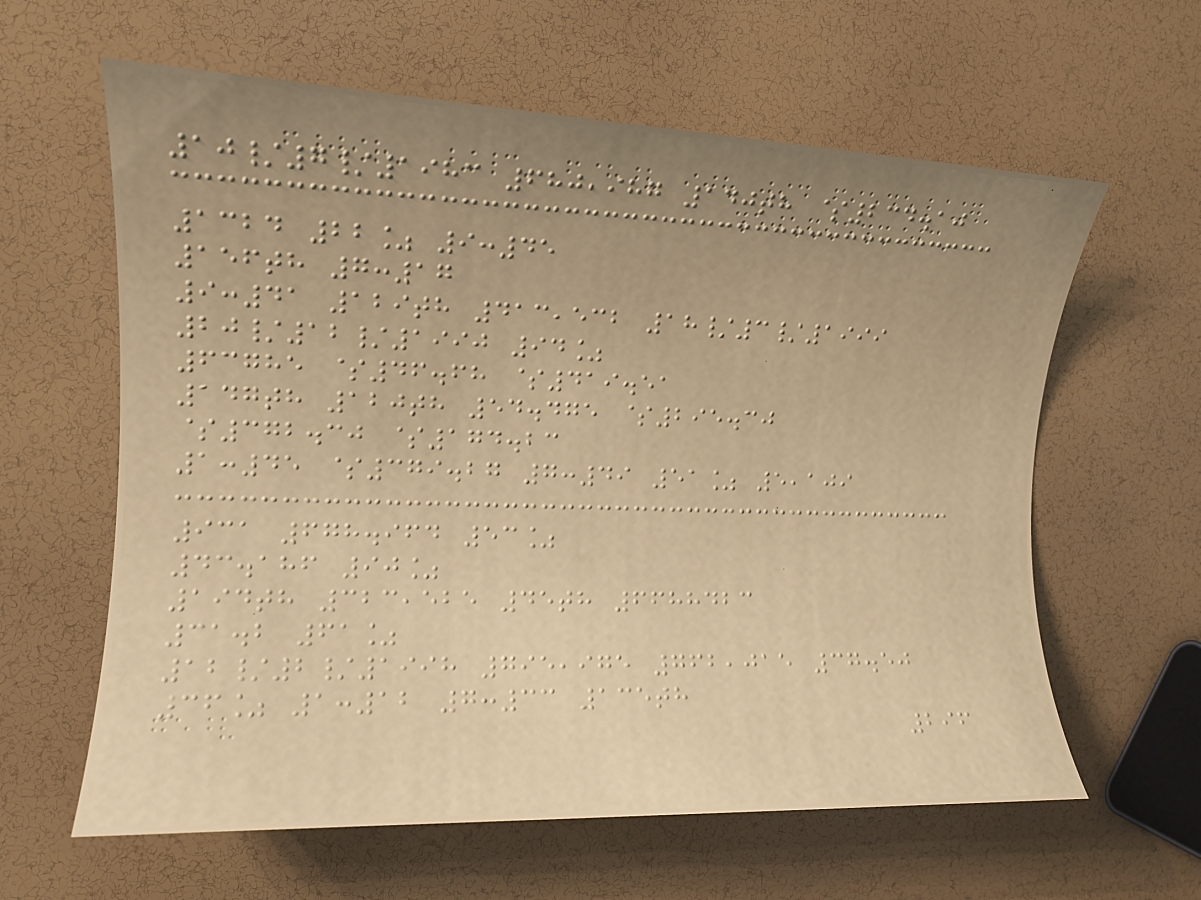10/7/1983 680,987 140th $234.10
1324 22% 9:45
156th 7:17
9:41 129th 413,532 18/3/1999
20/12/1990 94%
63785 $46.68 $419.51
147th 120th 54.475 $295.30
$372.30 $174.23
1:45 $379.27 7:49 51% 5,109
931 678.964 53%
43.186 90%
194th 323,525 45th 6688423
31.2 61%
12/2/1998 795,975 762,015 37.50
36% 1:12 7:33 135th
296
